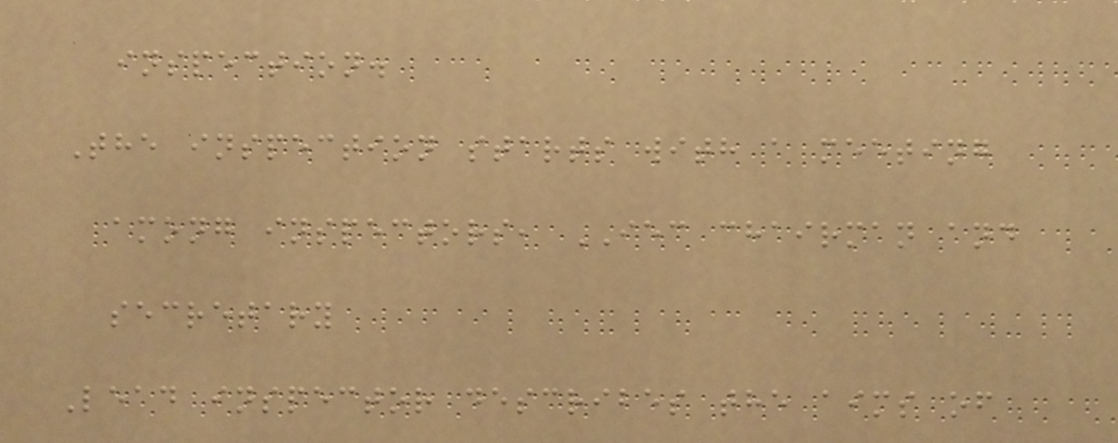inspection.
The inspection starts with a meeting
among inspectors, IEC chairman and
secretary
Lead inspector describes the aims of
